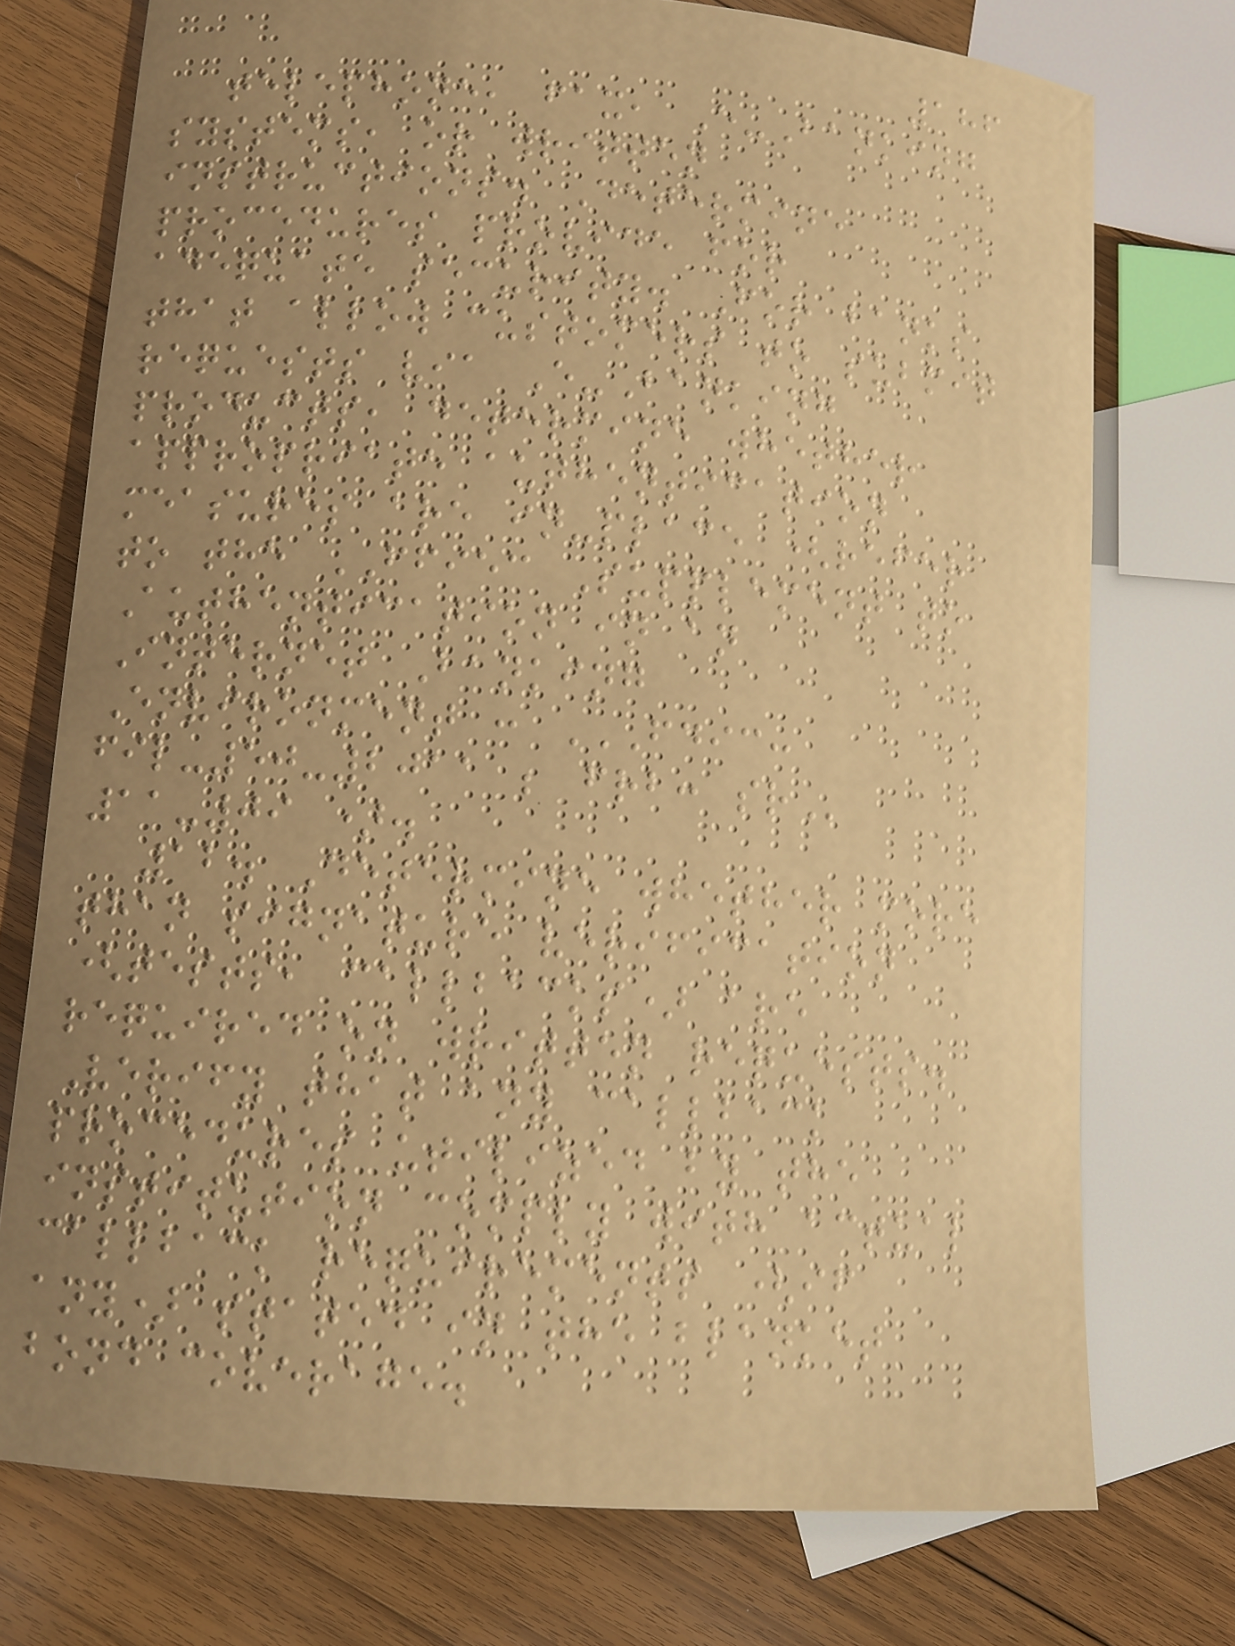186
telephone, fax, E-Banking
systems, or written
instructions. Determine
procedures provide for
adequate security. For banks
that allow customers to submit
requests via E-Banking
products, determine whether
appropriate authentication
measures are in-place (refer
to the FFIEC Supplement to
Authentication in an
Internet Banking
Environment : FDIC:
FIL-50-2011 ; FRB: SR
11-09 ).
12. Determine whether more
than signature verification
(tests, callbacks) are
required on written requests.
Verify that any callback
procedures utilized by the
institution comply with actual
callback requirements (if
any) stated in the blanket
bond coverage.
